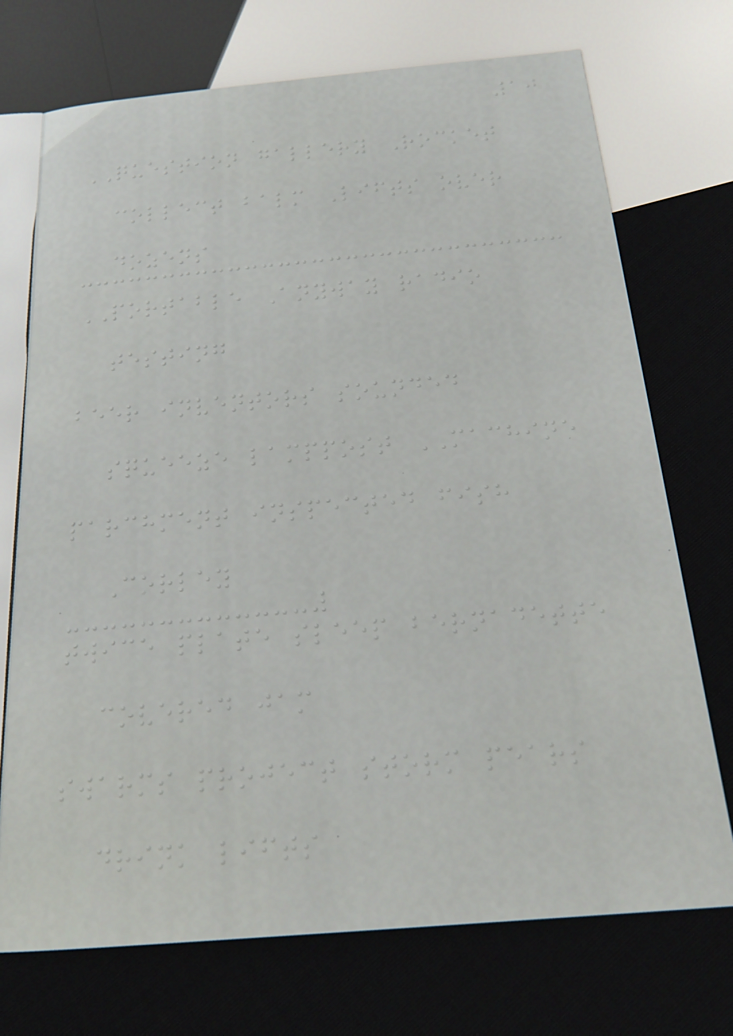10
QUESTION gallery Rocket
collect balm Lifts over
dozens
PORTABLE Anyway radio
testing
beer inventors sounded
squeeze lamppost MACHINE
parchment inspected fish
Corley
twice plate sleep bernadette
covered jam
swarms project storm pears
drink lifts
